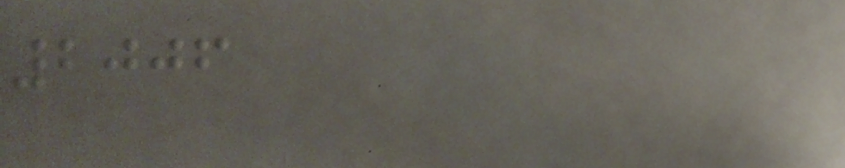2006
